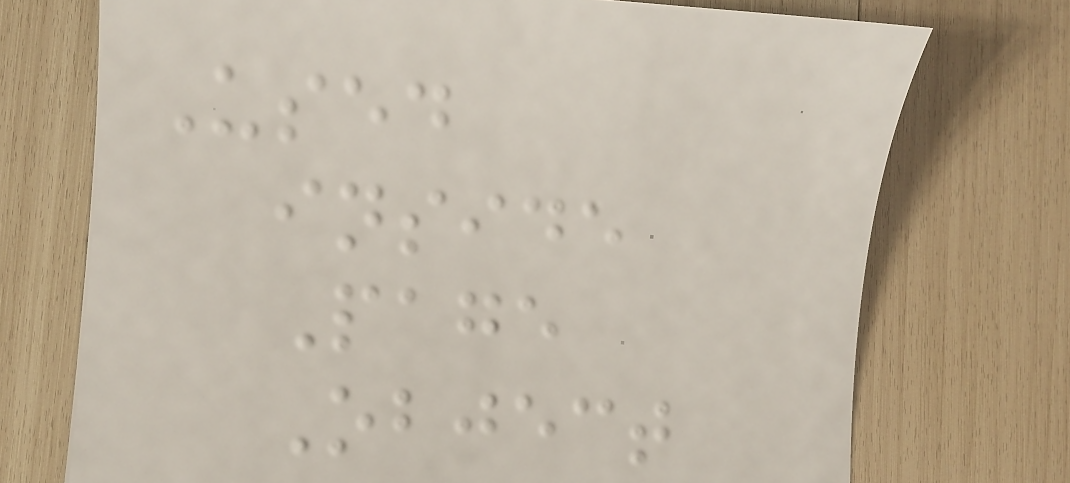Used
inside
Page
Object
